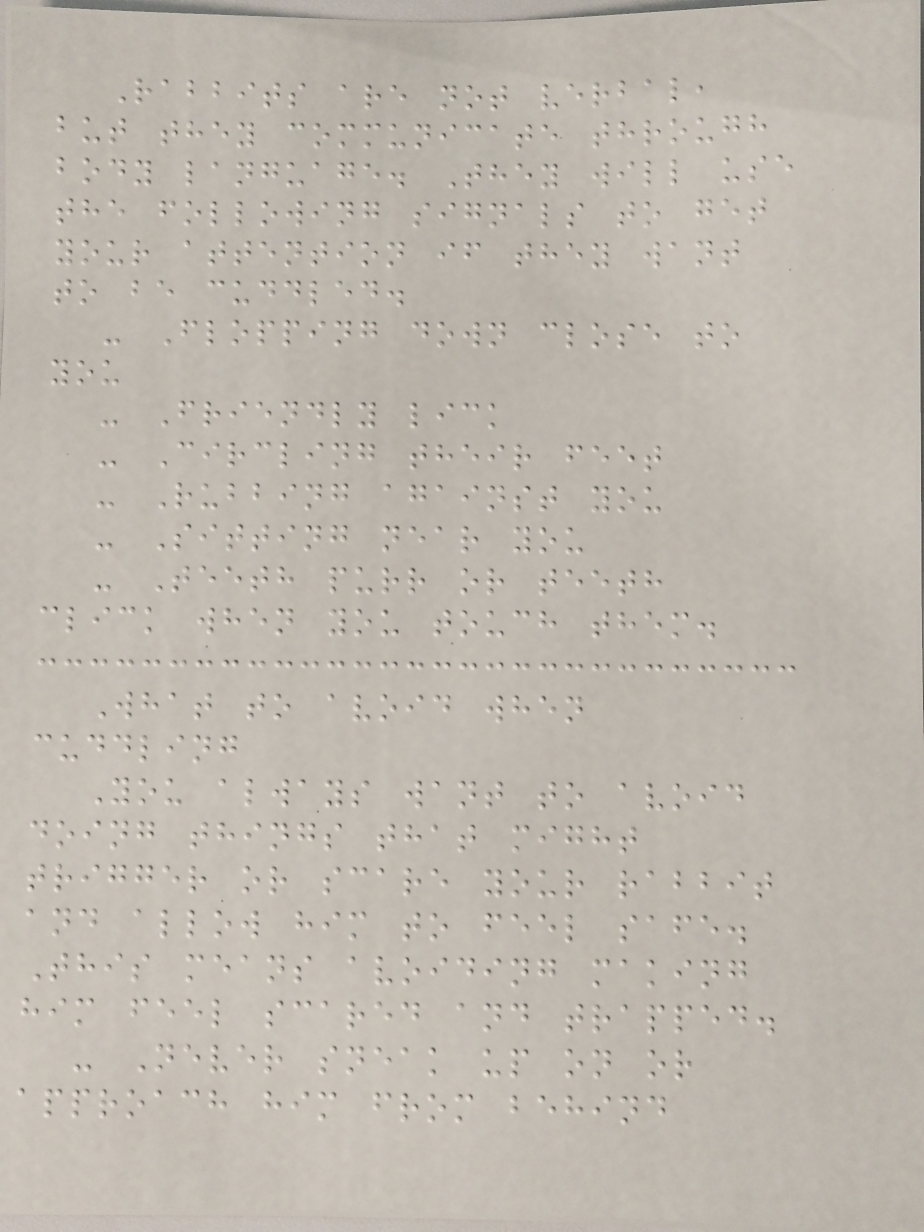Rabbits are not verbal,
but they communicate through
body language. They will use
the following signals to get
your attention if they want
to be cuddled.
- Flopping down close to
you
- Friendly lick
- Circling their feet
- Rubbing against you
- Sitting near you
- Teeth purr or teeth
click when you touch them.
What to avoid when
cuddling
You always want to avoid
doing things that might
trigger or scare your rabbit
and allow him to feel safe.
This means avoiding making
him feel scared and trapped.
- Never sneak up on or
approach him from behind
